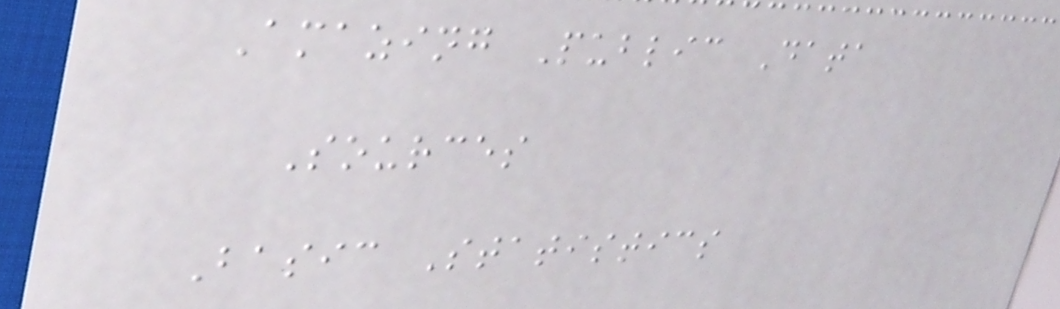Amazing Public Data
Sources
Basic Statistics
